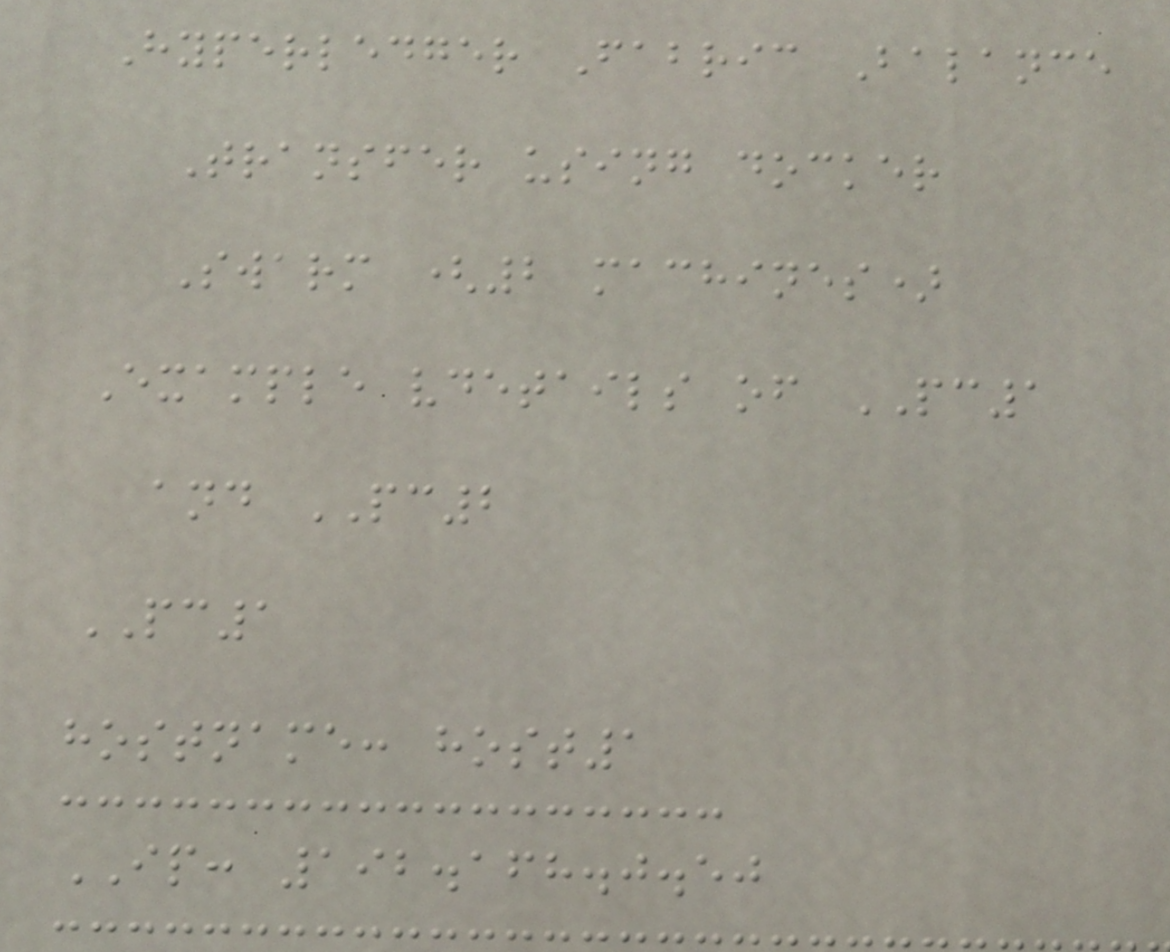Hyperledger Fabric Balance
Transfer using docker
Swarm (2 machines)
Example vdetails of PC1
and PC2
PC1
hostname: host1
IP: 192.168.0.50
